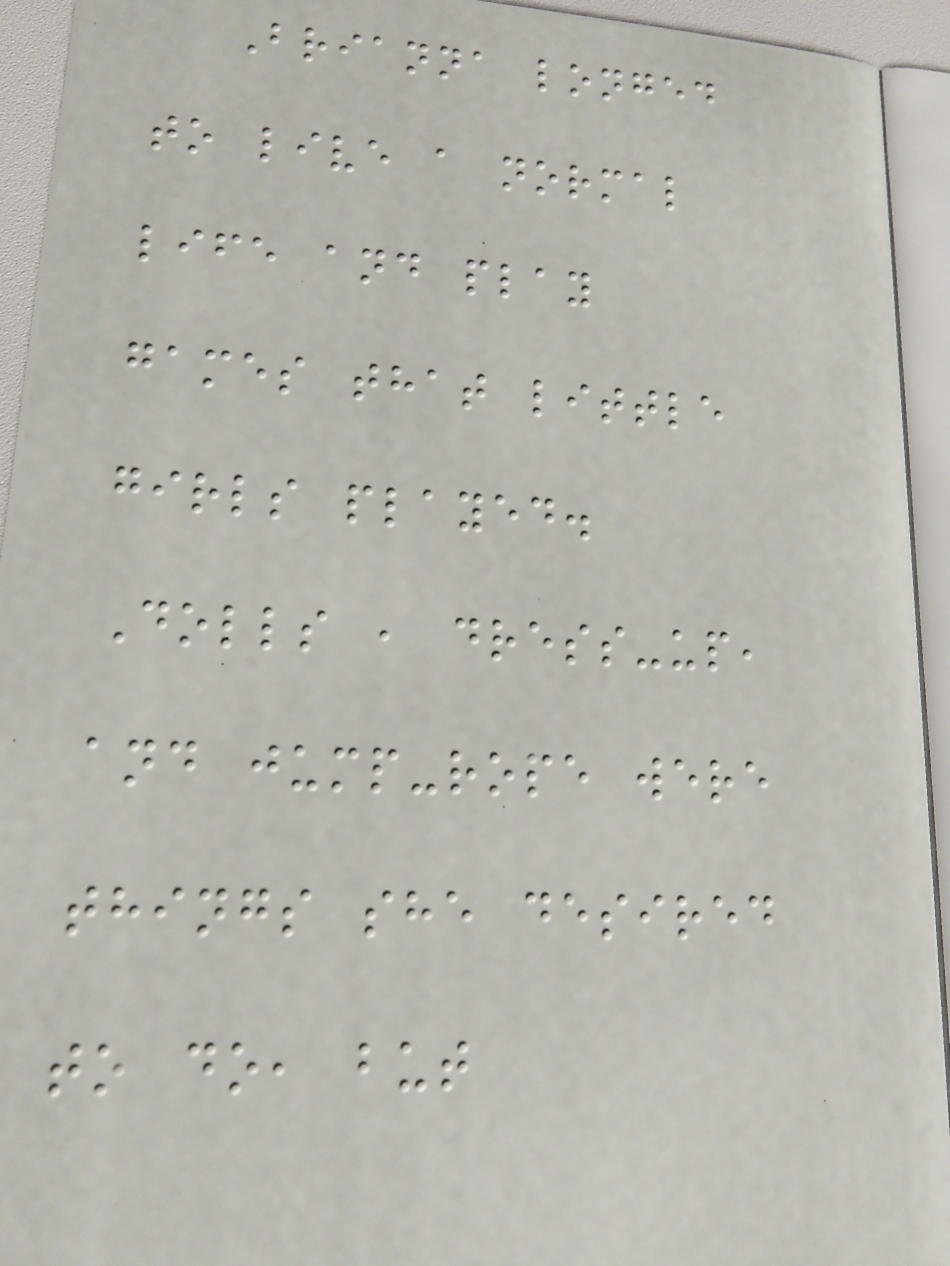Brianna longed
to live a normal
life and play
games that little
girls played.
Dolls , dress-up,
and jump-rope were
things she desired
to do, but
